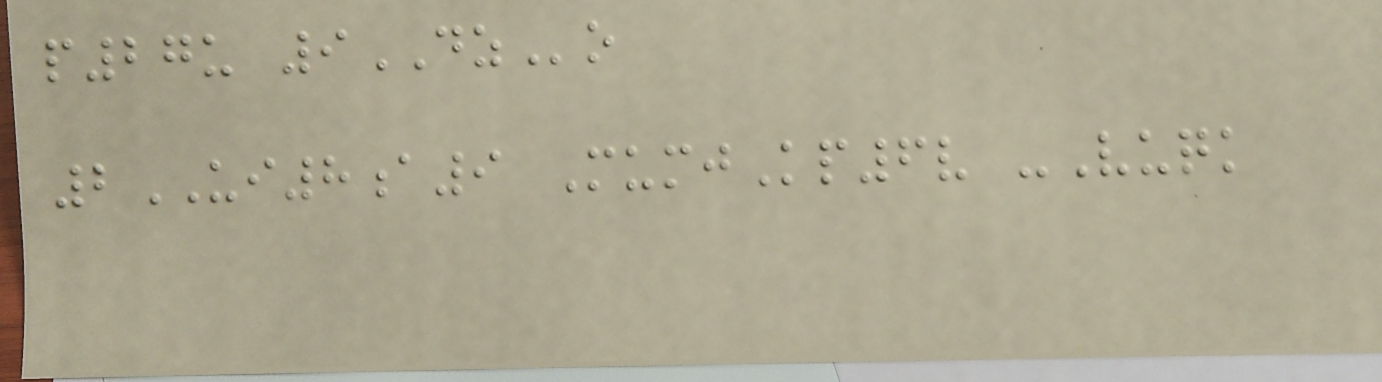p27u 9DZo
2UI8a9 MumjKp6v -Vuqk
